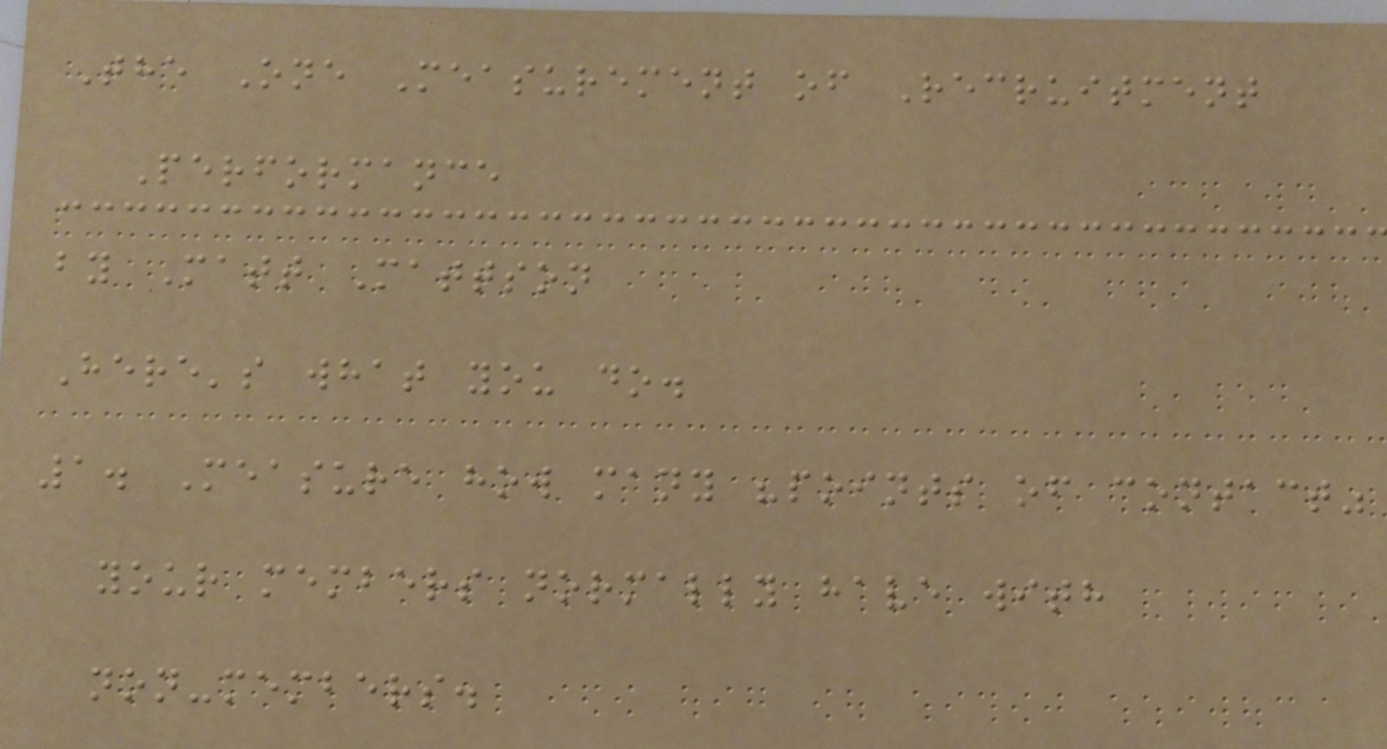The One Measurement of Recruitment
Performance
by Matt Mattson
Here's what you do.
1. Measure how many "points of contact"
your members normally have with
non-members.
